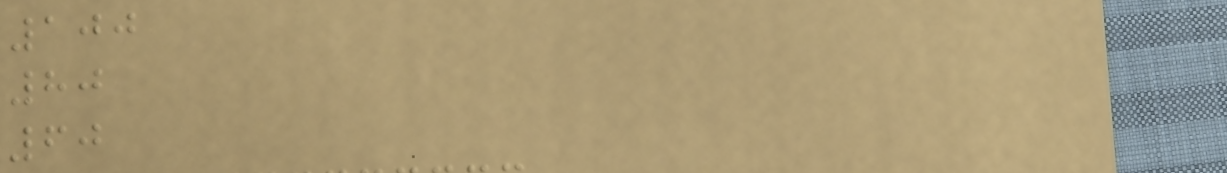100
80
60
